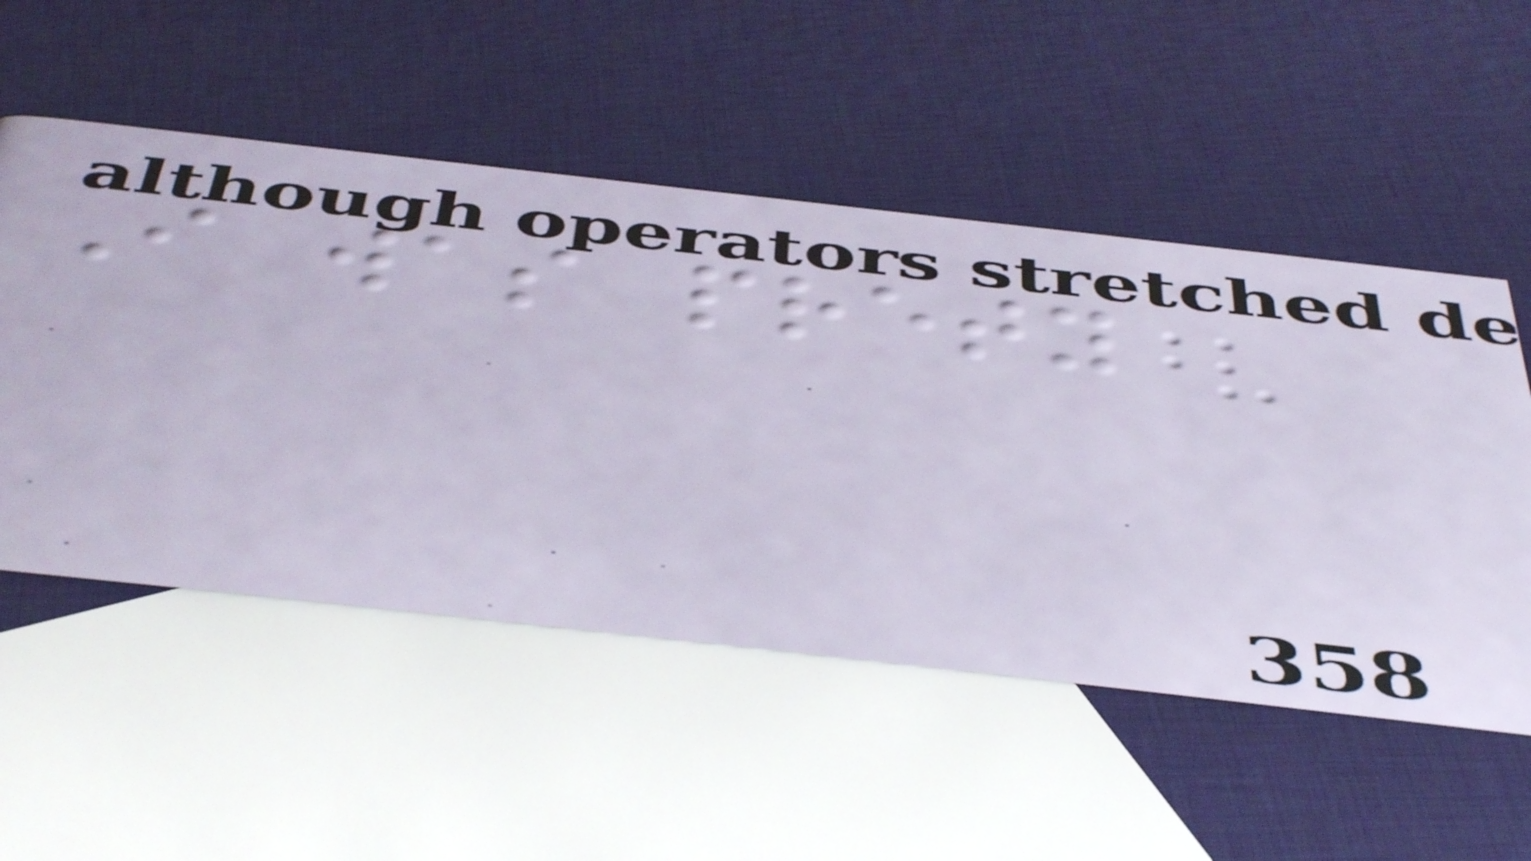I was prety
